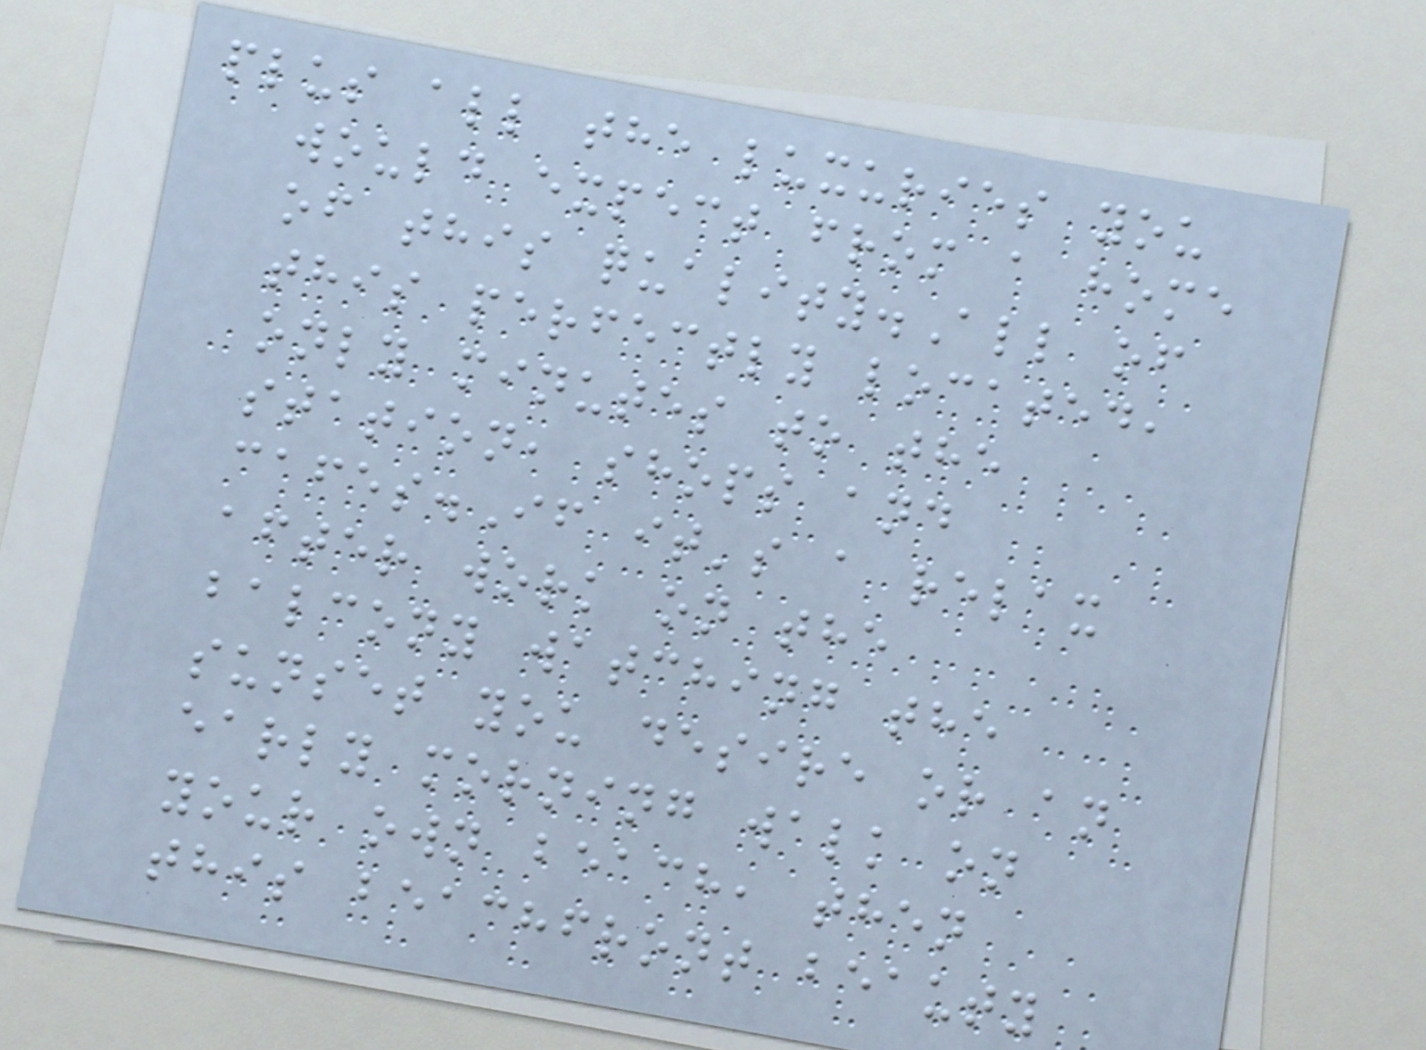plus all the luxuries you
would expect from a home
of this quality.All of
this perfectly located,
only minutes to the
station, shops and
cafes.If it's a relax
after work on the
balcony watching the
sunset you desire or an
early morning walk on
your own beach, then
this beachfront beauty
